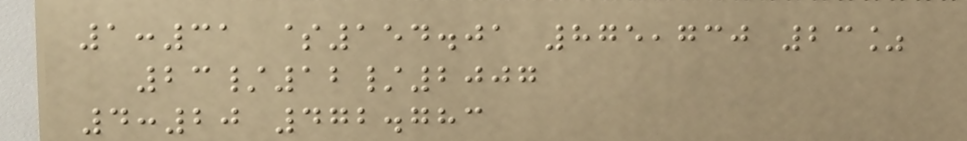1:31 $154.01 875,730 23%
23/12/2007
4:20 472.783
